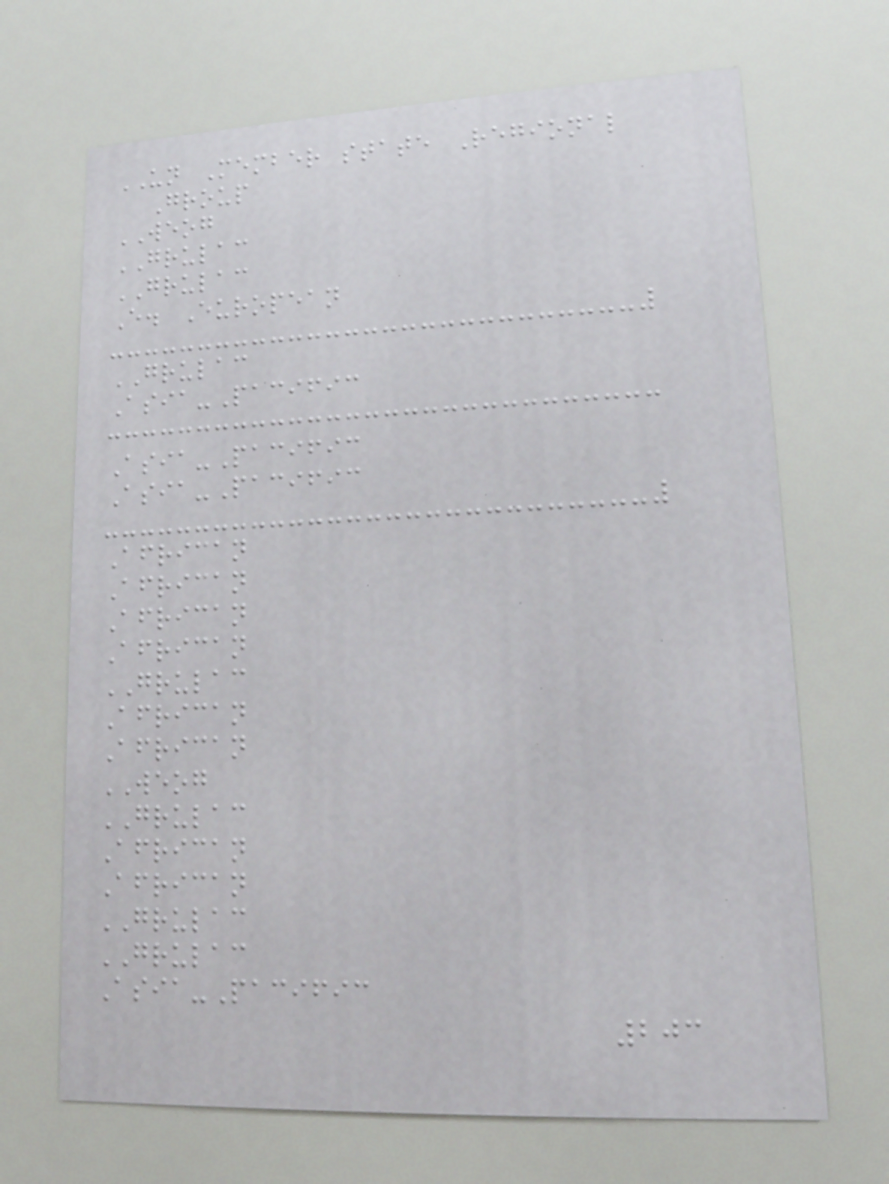UN Member state Regional
Group
WEOG
GRULAC
GRULAC
E. European
GRULAC
Asia-Pacific
Asia-Pacific
Asia-Pacific
African
African
African
African
GRULAC
African
African
WEOG
GRULAC
African
African
GRULAC
GRULAC
Asia-Pacific
203
